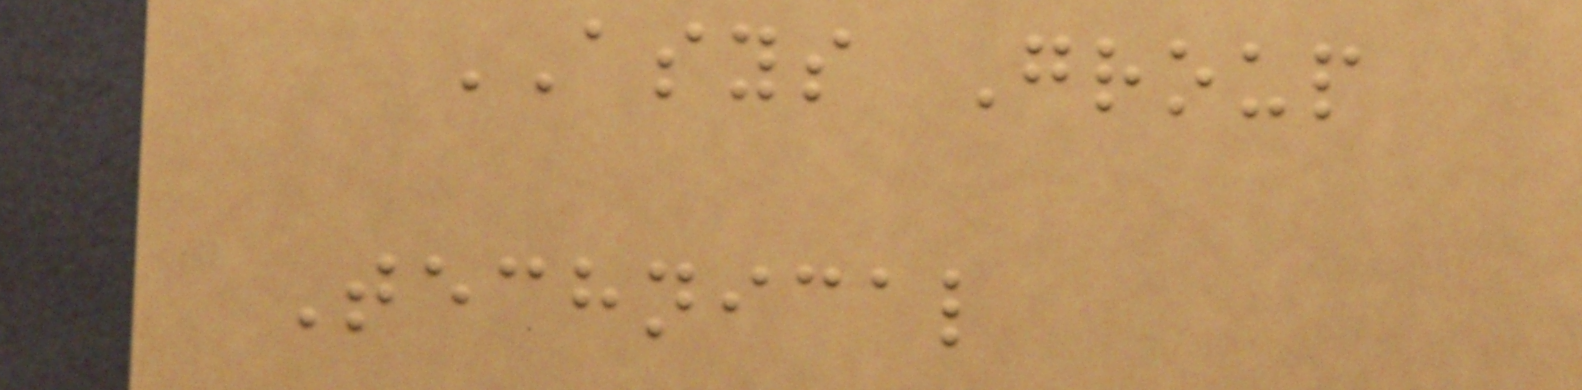ASYS Group
Technical
